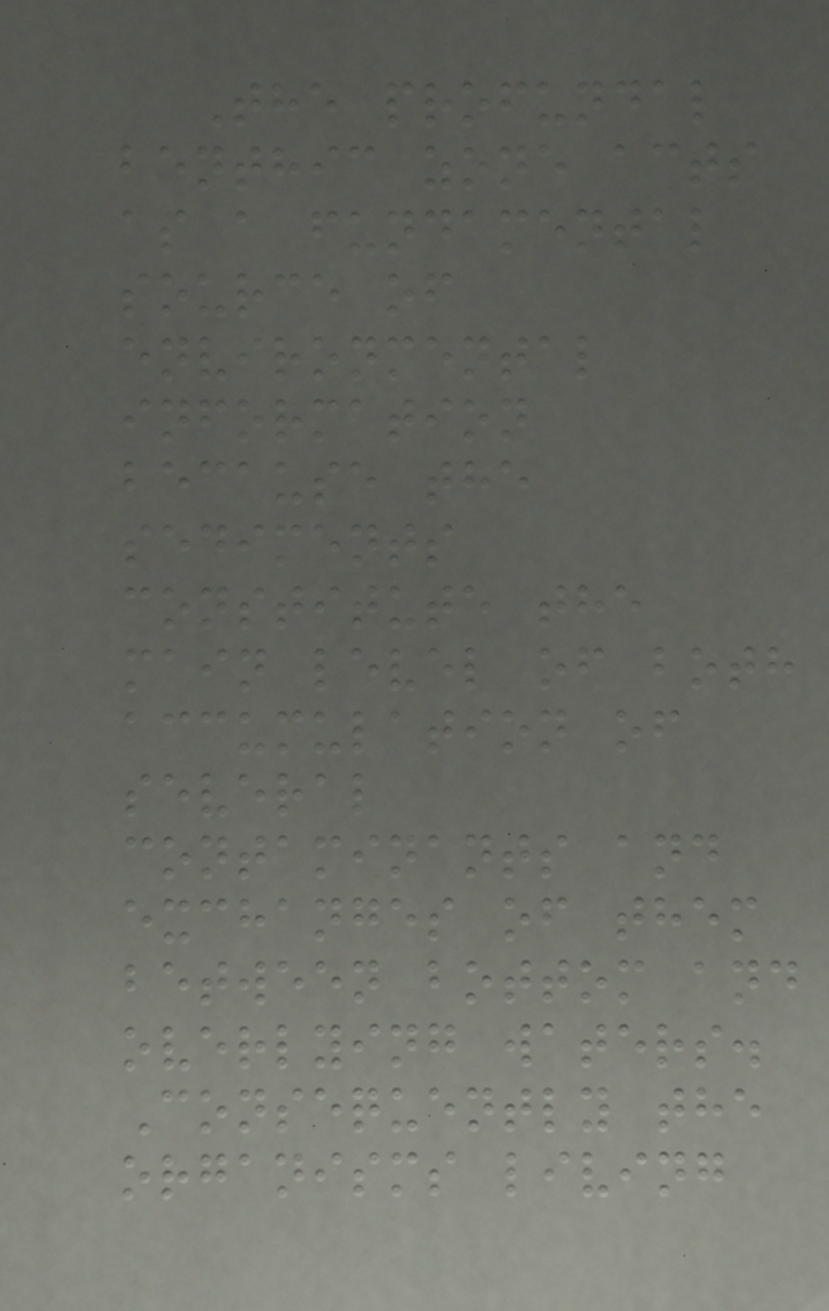The profundal
benthic zone acts
as a fundamental
source of
environmental
information
because the
sediments
constitute the
main level of both
accumulation of
several
contaminants and
exchanges of them
between bottom and
overlying waters.
Consequently the
organisms living
